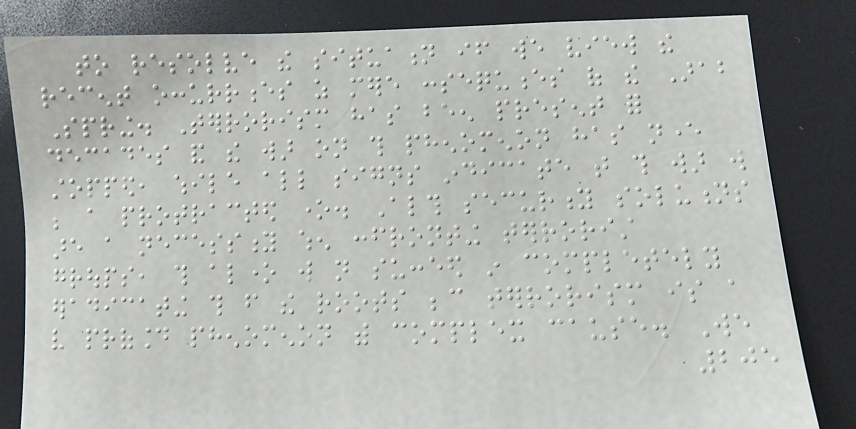to resolve the situation if we view the
recent occurrences as mere consequences of the Arab
Spring. Terrorism has been present for
decades and the war on this phenomenon has never
stopped, while all signs indicate that this war will
be a protracted one. Although security solutions
are a necessity when confronting terrorist
groups, this alone will not succeed in completely
eradicating this from the roots because terrorism is a
very profound phenomenon with complex cause. We
205
